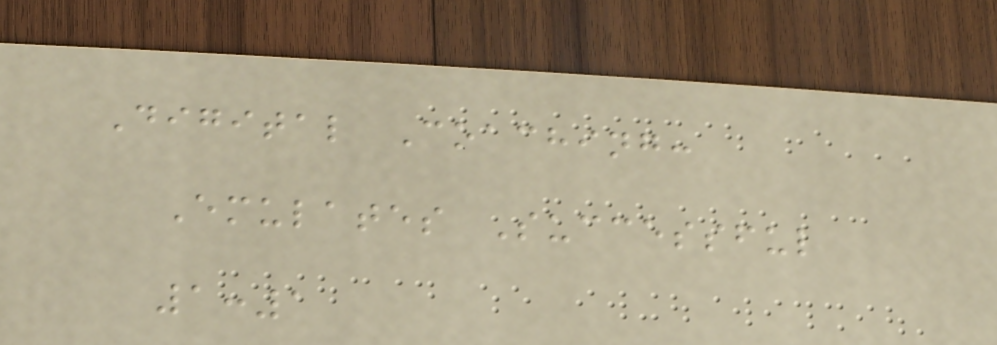Digital Coaching:
Emulates Successful
1:1
